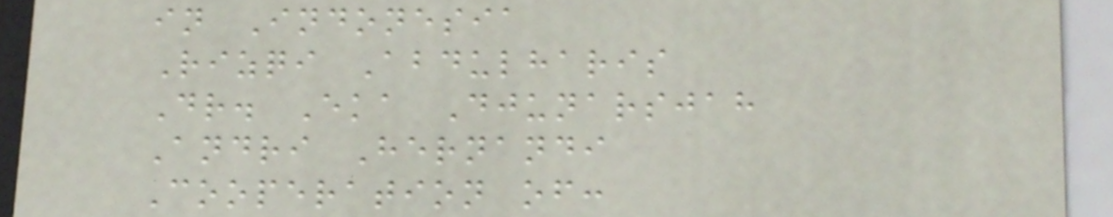in Indonesia
Rizqi Abdulharis
Dr. Eka Djunarsjah
Andri Hernandi
Cooperation of:
